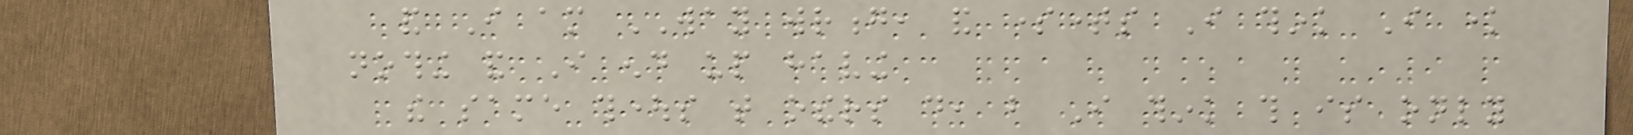and I am WAY wrong, and sometimes I think I know
nothing and I end up having
the same thoughts that others do, but I think this is only
